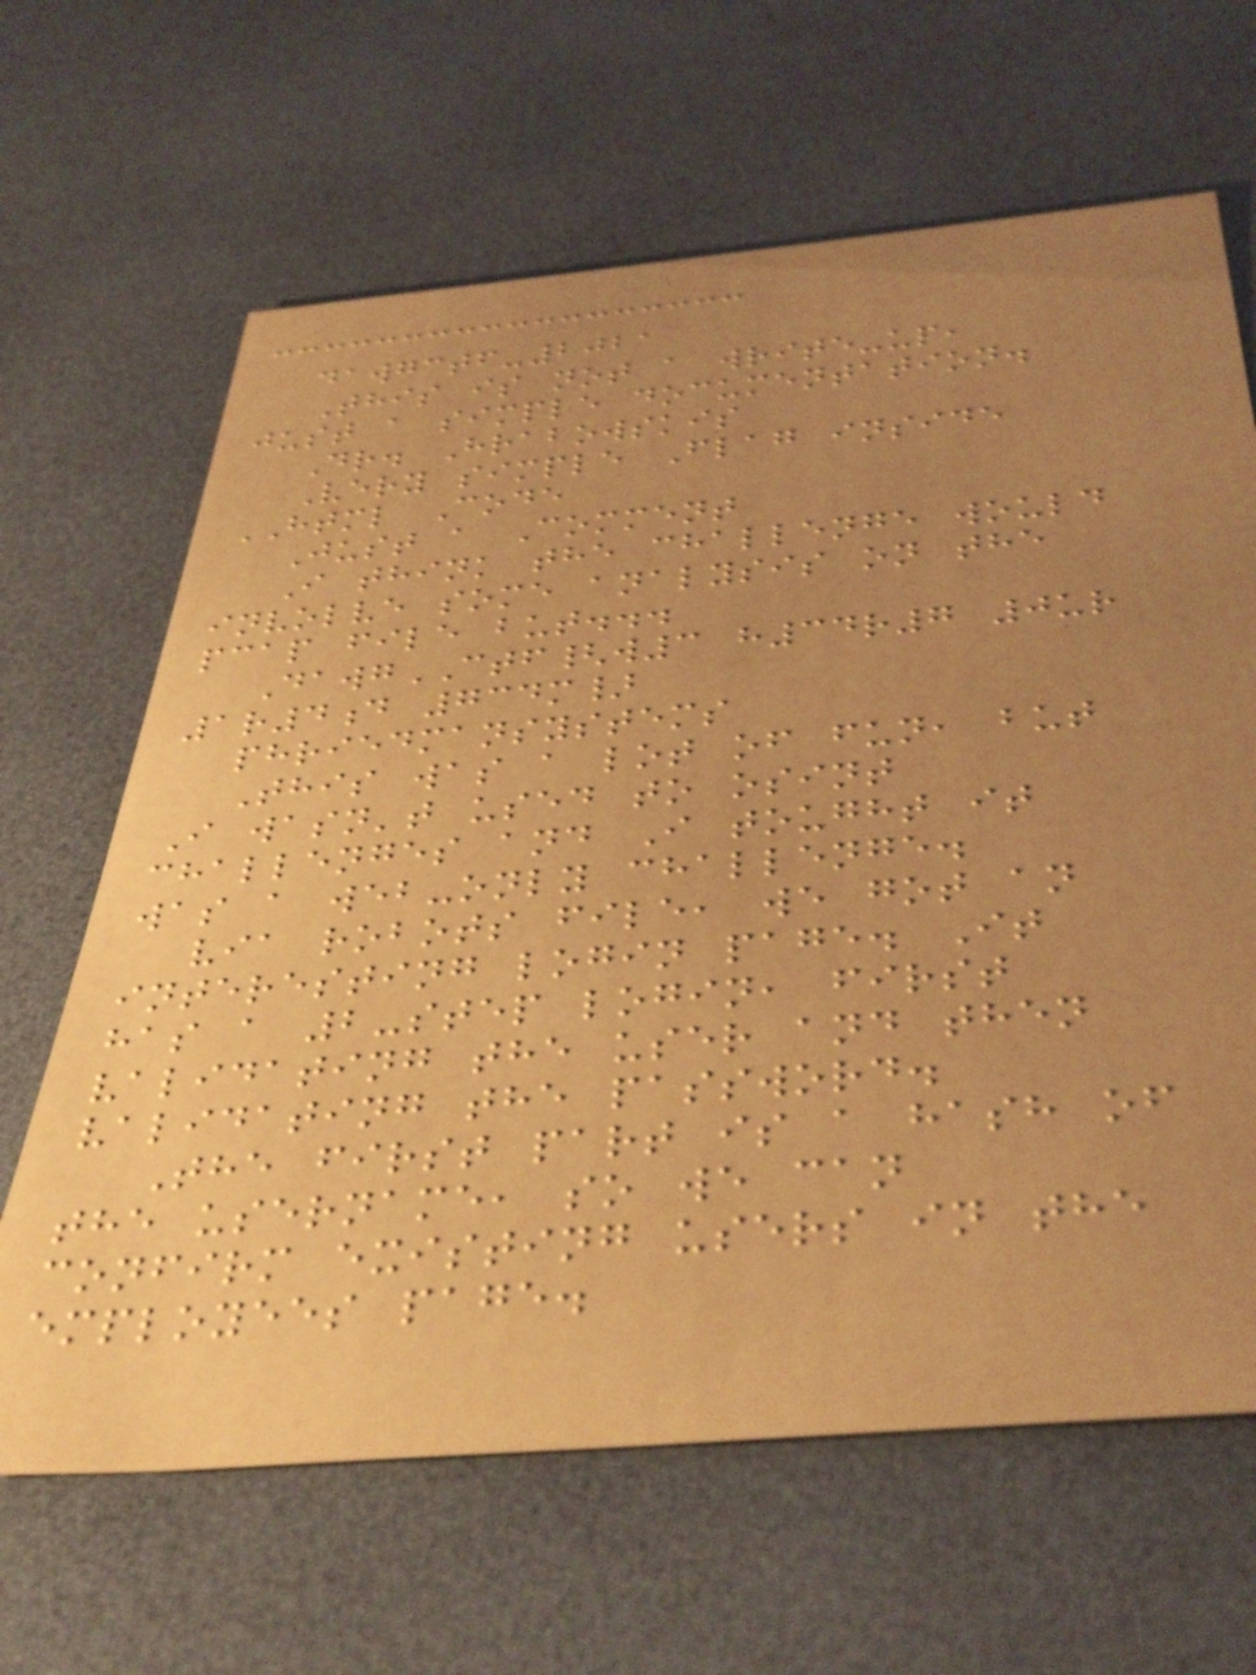dawgctf-2021
This is not a write-up,
just a simple documentation.
Dr. Hrabowskis
Very simple Flag inside
HTML Code
Just a Comment
I think the challenge would
involve some analysis on the
pcap file but...
DawgCTF{w3 h34r7 0ur
1r4d 734m}
phriedmansystems
This was a lot of fun, but
I wasn't used to osint
challenges and I tought it
was a web-only challenge.
via robots file, we got an
interesting login page. It
has a 2-step login, first
validating the user and then
validating the password.
The first part is a hash of
the username, so we can
confirm existing users in the
employees page.
